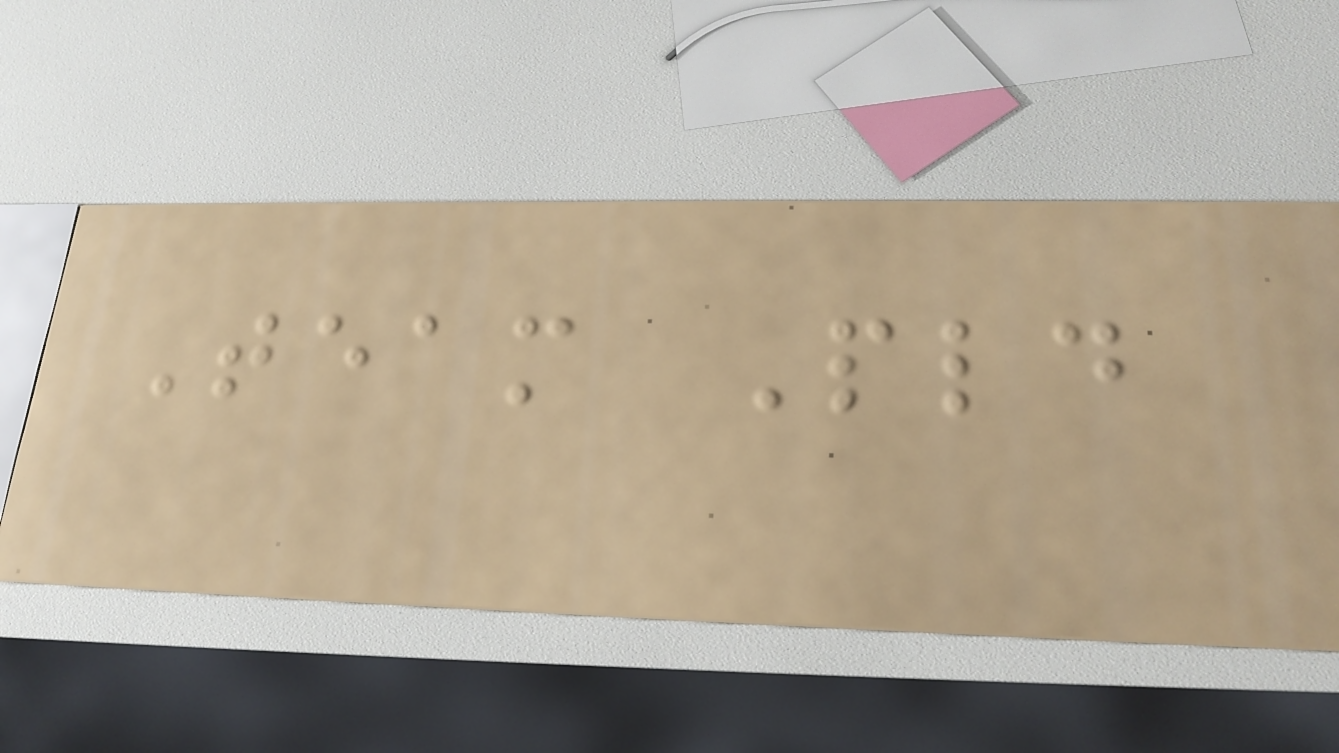Team Pld
